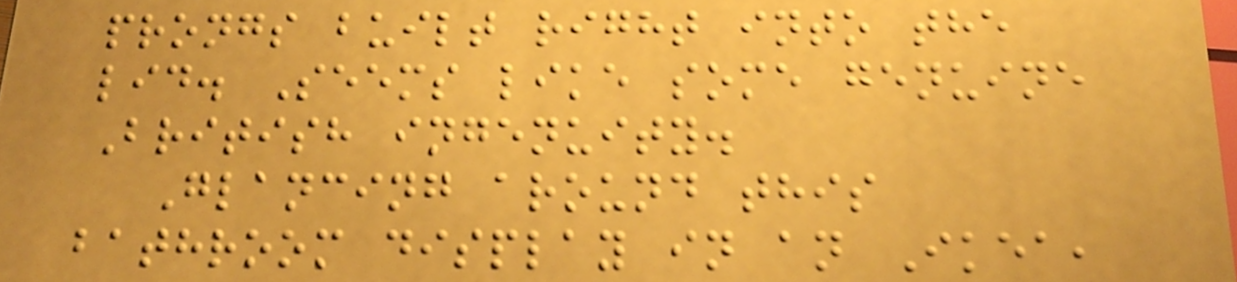prongs built right into the
lid. Seems like some genuine
British ingenuity.
Glancing around this
bathroom display in an Ikea,
